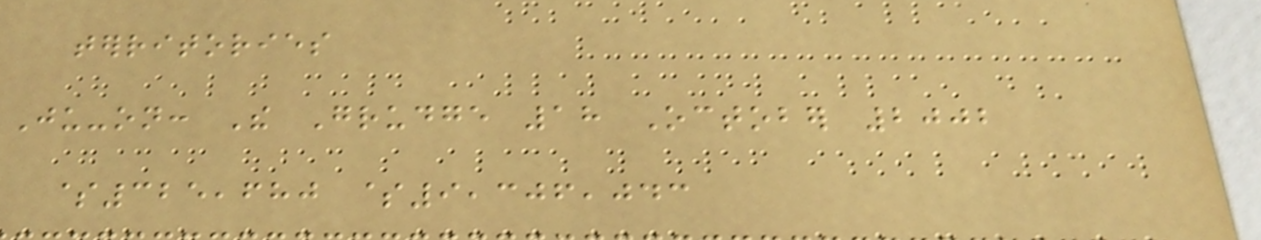territories
Ju-on: The Grudge 18 October 2002
$325,680 $9,306,043
